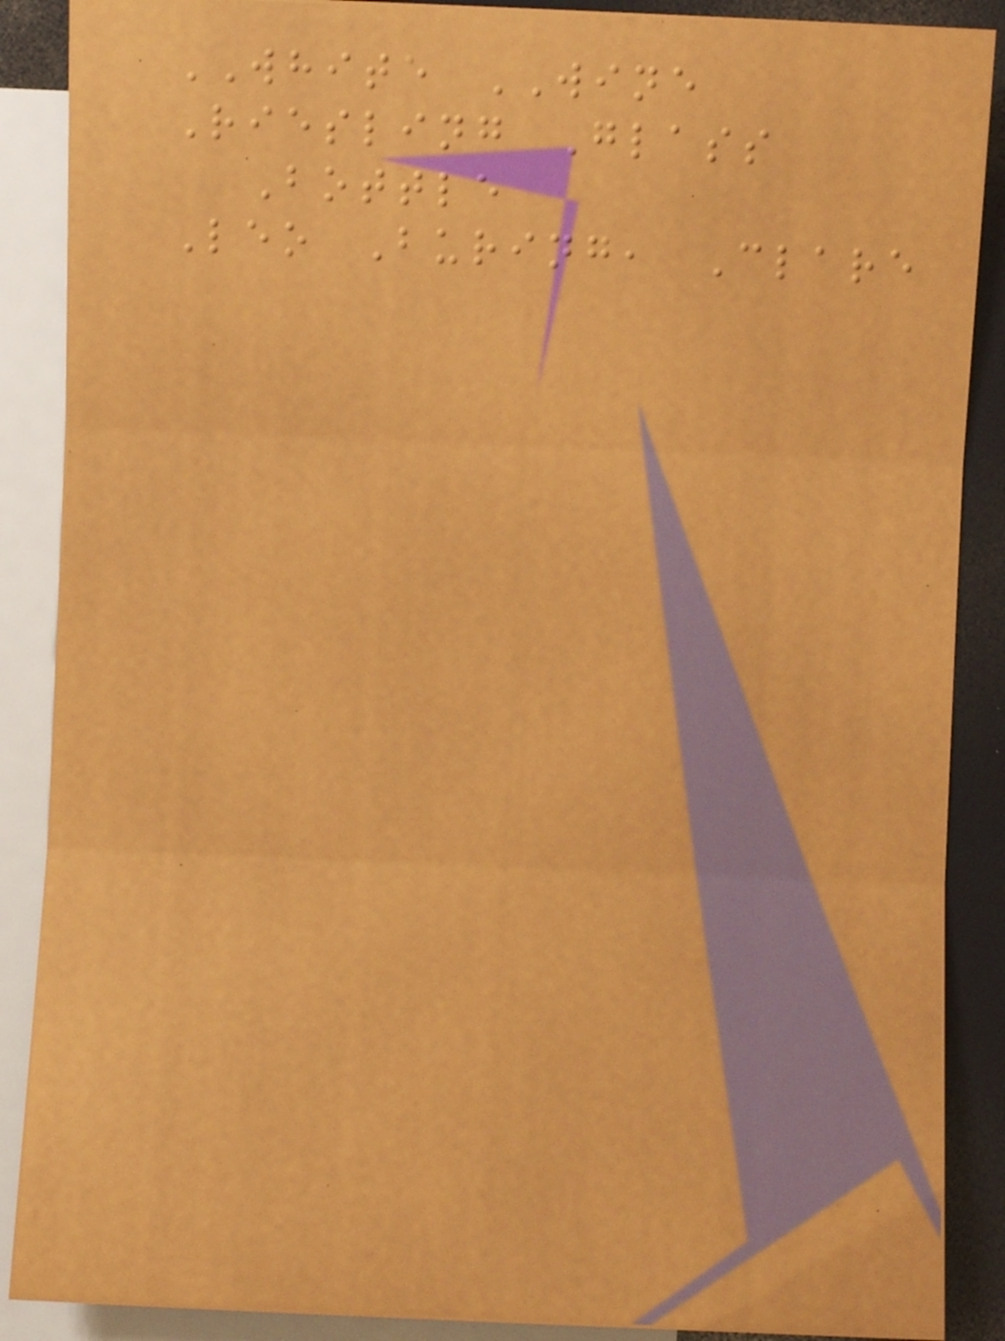WHITE WINE
Riesling Glass
Bottle
Leo Buring, Clare
